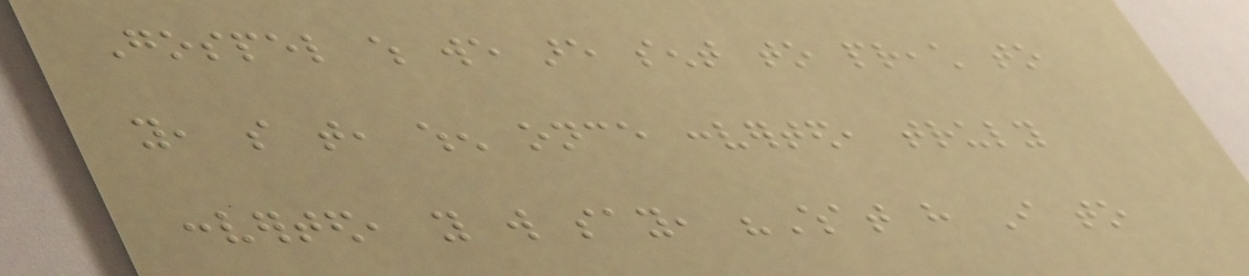Gospel which we are sent to preach to
you, so that, when once converted, truly
converted, you will say, "What have I to
